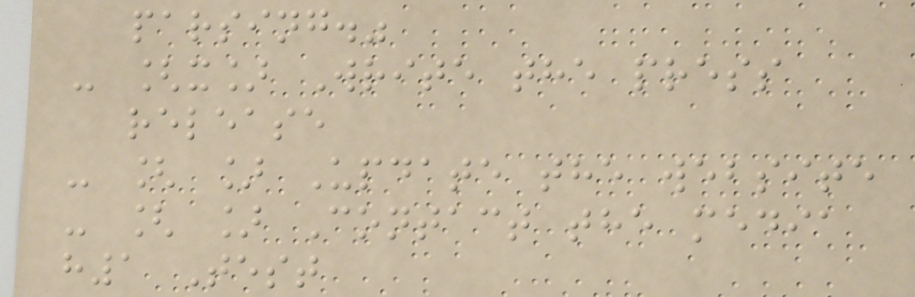parsing."
- [x] Write the press
release
- [ ] Update the website
- [ ] Contact the media
h1 Test
